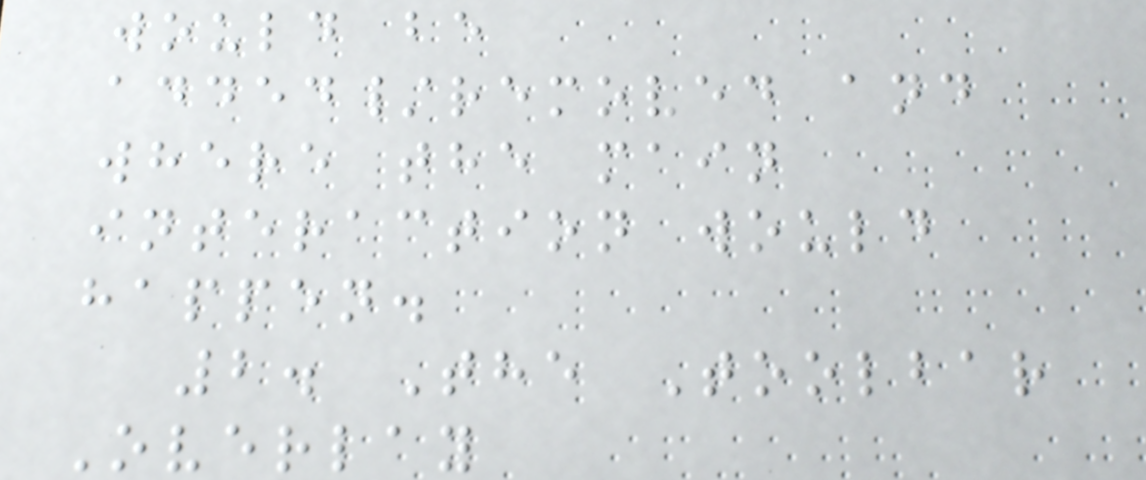would be
added/removed and
where the main
interaction would
happen.
2. The Toolbar
Overlay
